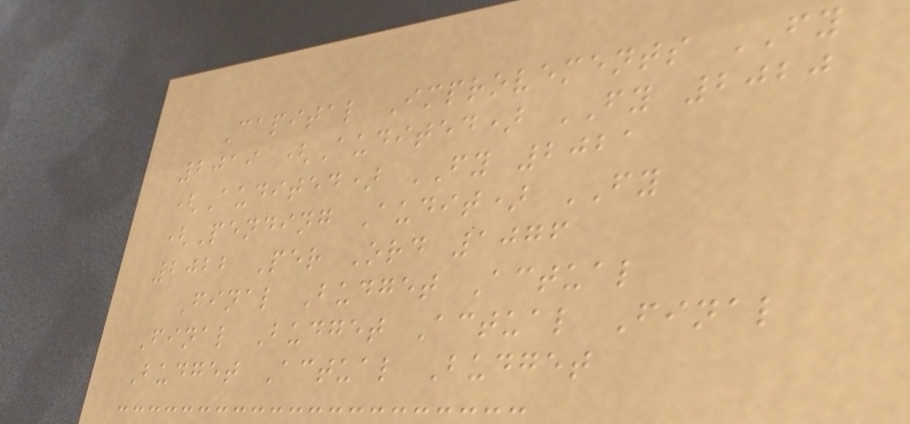Capital Improvements FY
2019 (Audited) FY 2020
(Audited) FY 2021
(Pending Audit) FY
2022 Per Ord 1076
Final Budget Actual
Final Budget Actual Final
Budget Actual Budget
